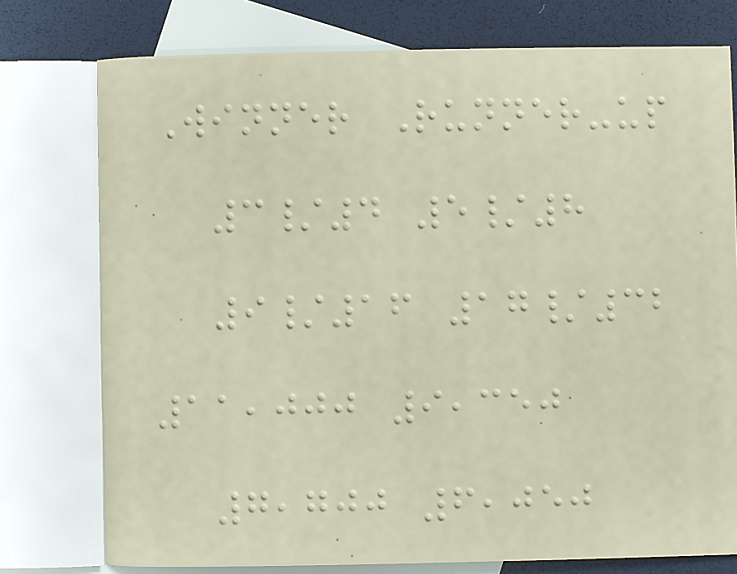Winner Runner-up
3/4 5/8
9/16 17/32
11,000 9,350
7,700 6,050
